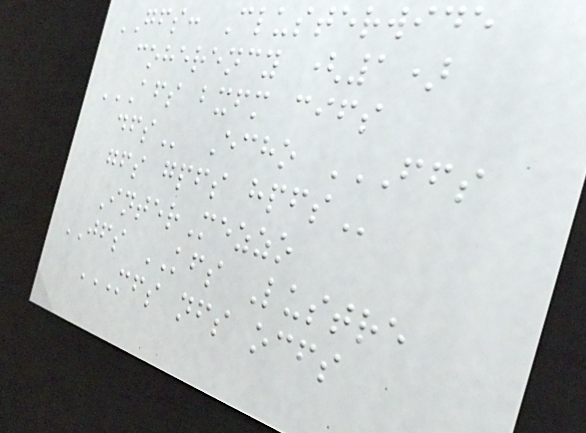GFS: Clusterwide
coherency (1)
AFS BXFM CIFS
DFS Echo FFS
GFS GPFS HPFS
InterMezzo
JFS KFS Lustre
MFS NFS OCFS
